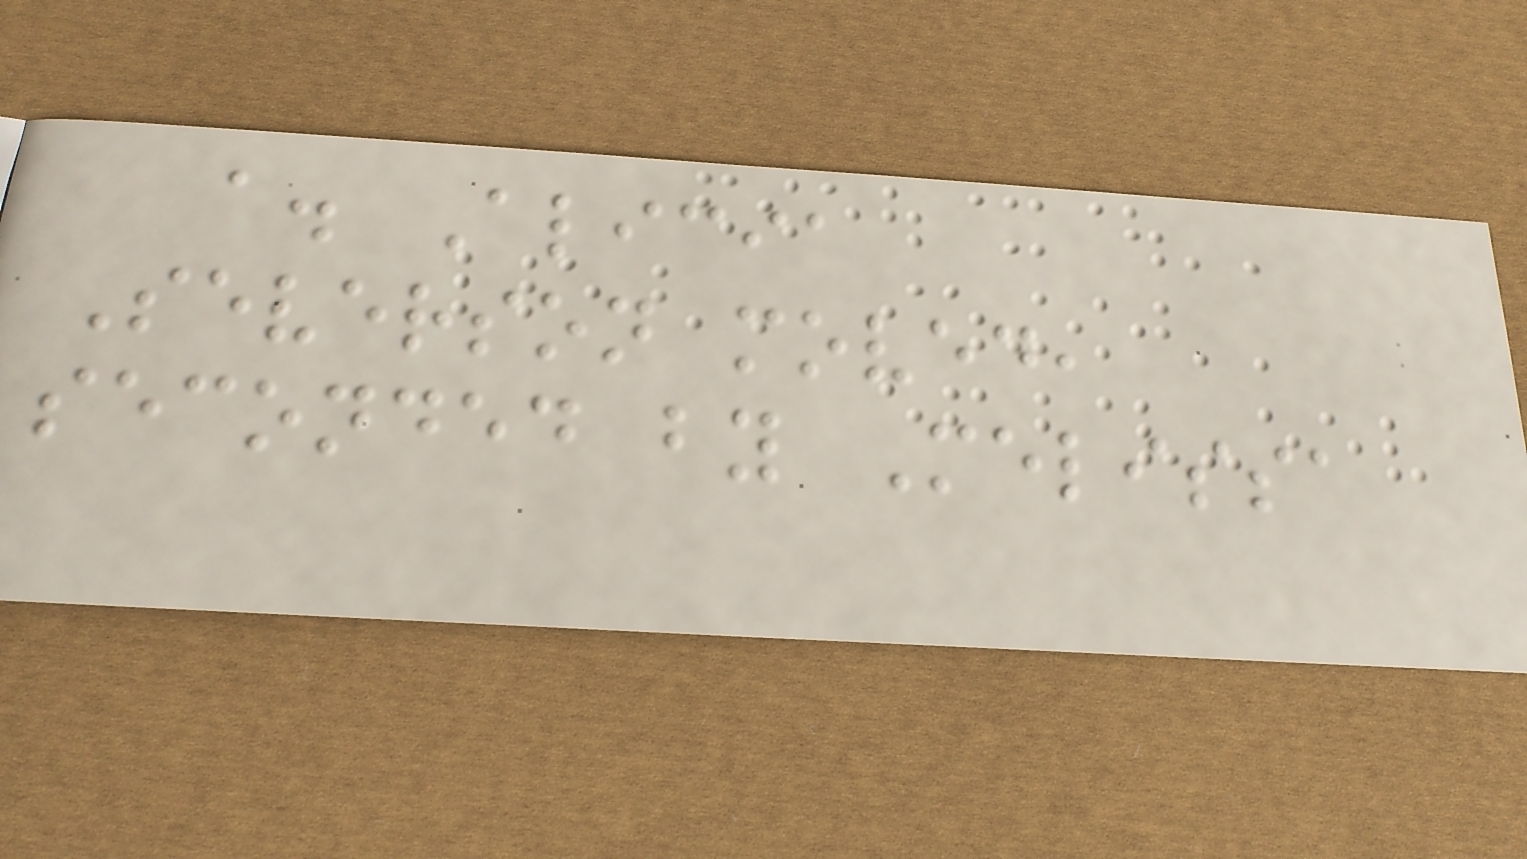a. Alicia
Severson moved,
seconded by Melissa
